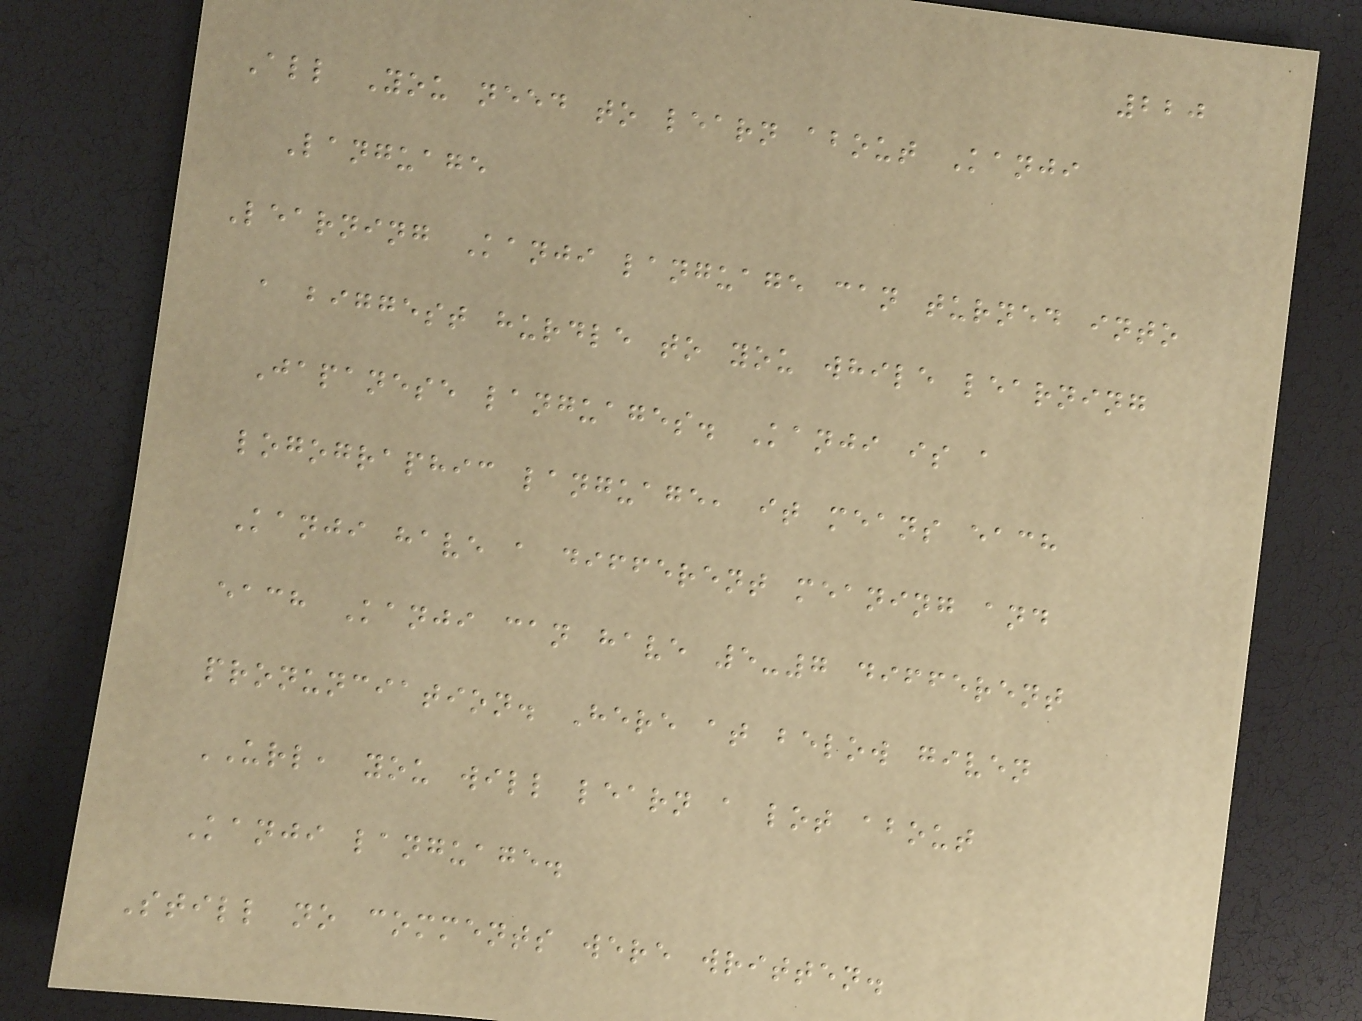220
All You need to learn about Kanji
Language
Learning Kanji language can turned into
a biggest hurdle to you while learning
Japanese languages. Kanji is a
logographic language, it means each
Kanji have a different meaning and
each Kanji can have 5-7 different
pronunciation. Here at below given
URL, you will learn a lot about
Kanji language.
Still no comments were written.
